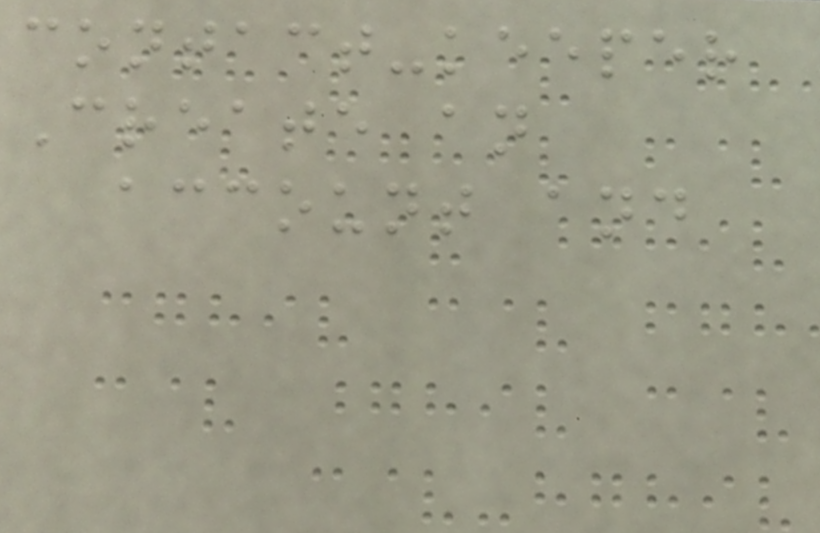contact-keeper
Create an
account and
